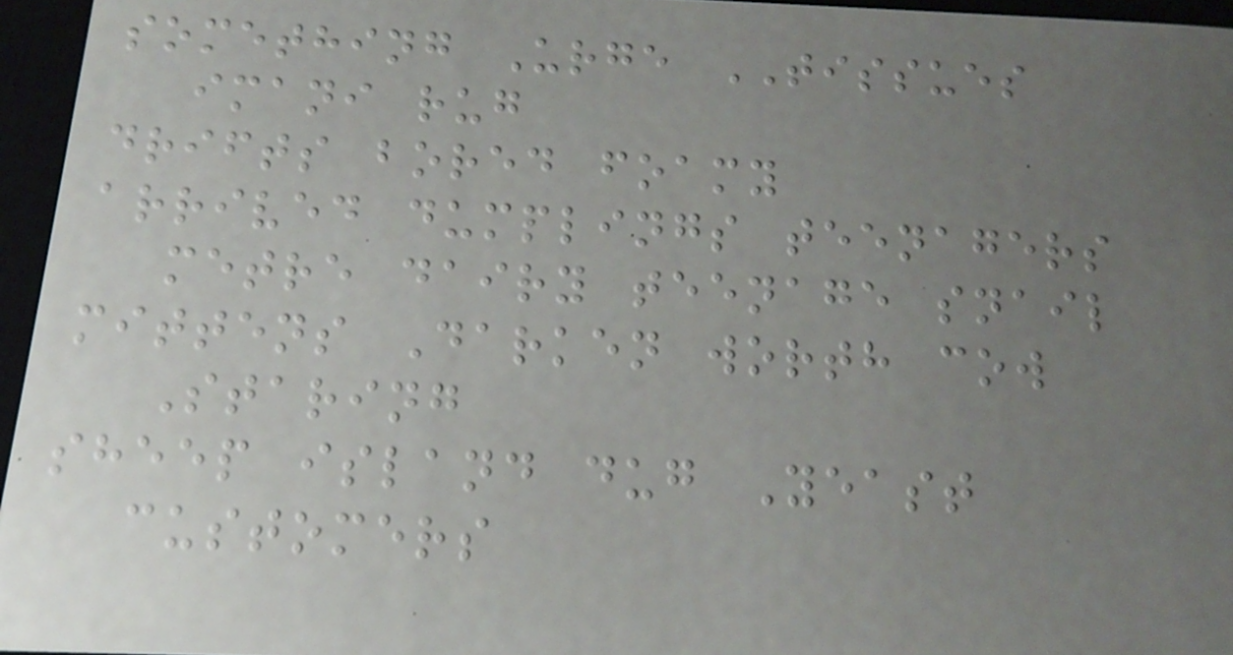something Urge TISSUES
imani rug
drifts bored foamy
arrived dumplings teenagers
metre dairy teenage snail
mittens Darken worth cow
Staring
sheep island dug Yeast
customers
